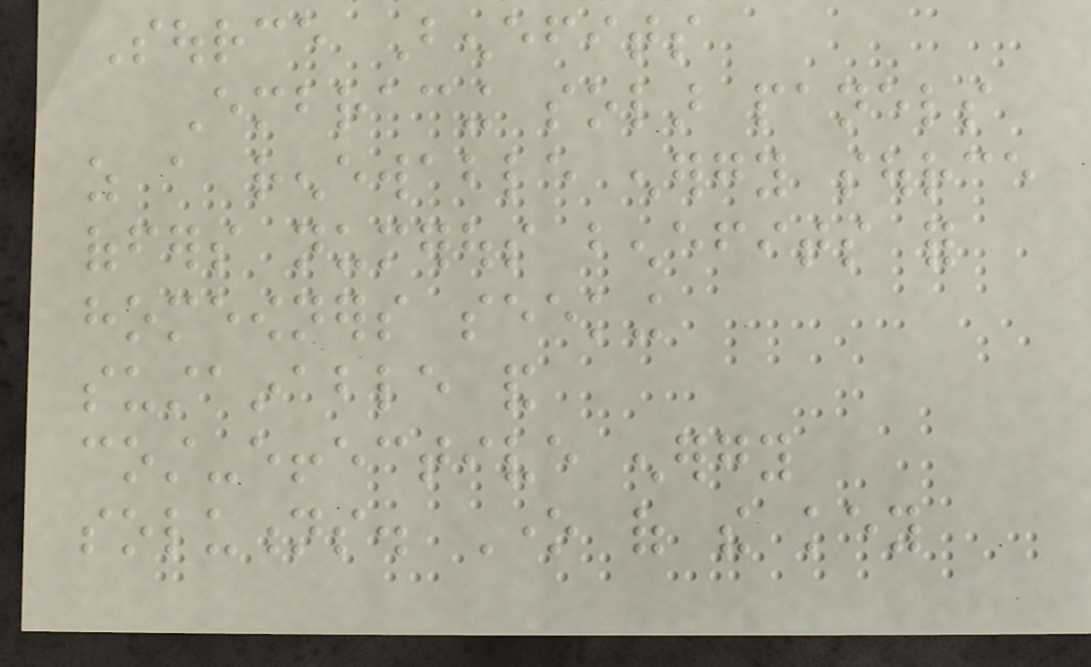Source Benefits
Embracing solar panels
as a renewable energy source
offers numerous benefits for
homeowners seeking
sustainable and
cost-effective energy
solutions. One of the key
